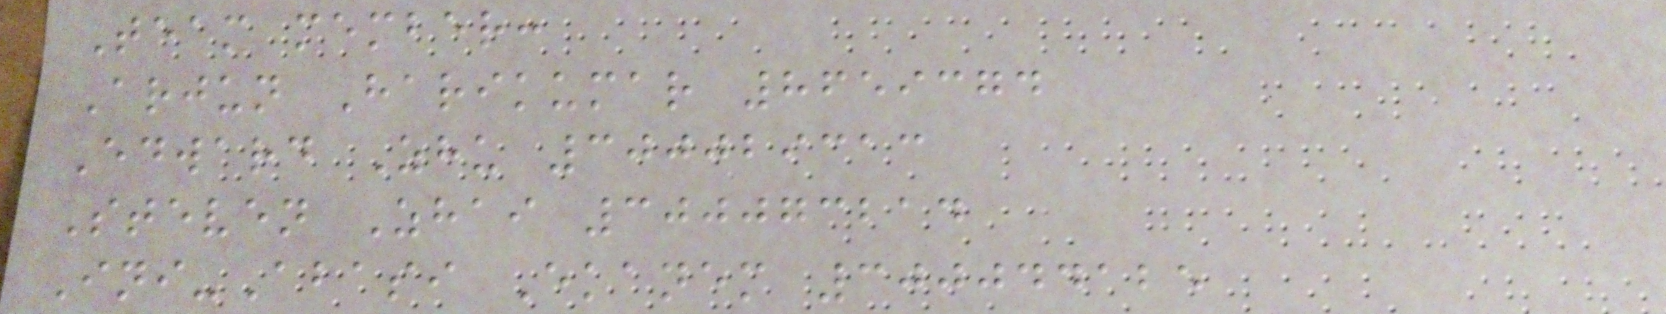Team member:
Arjun Harikumar 8659374
Edward Zhu 300029313
Steven Zhai 300073214
Ini-Abasi Ekanem 300044125
